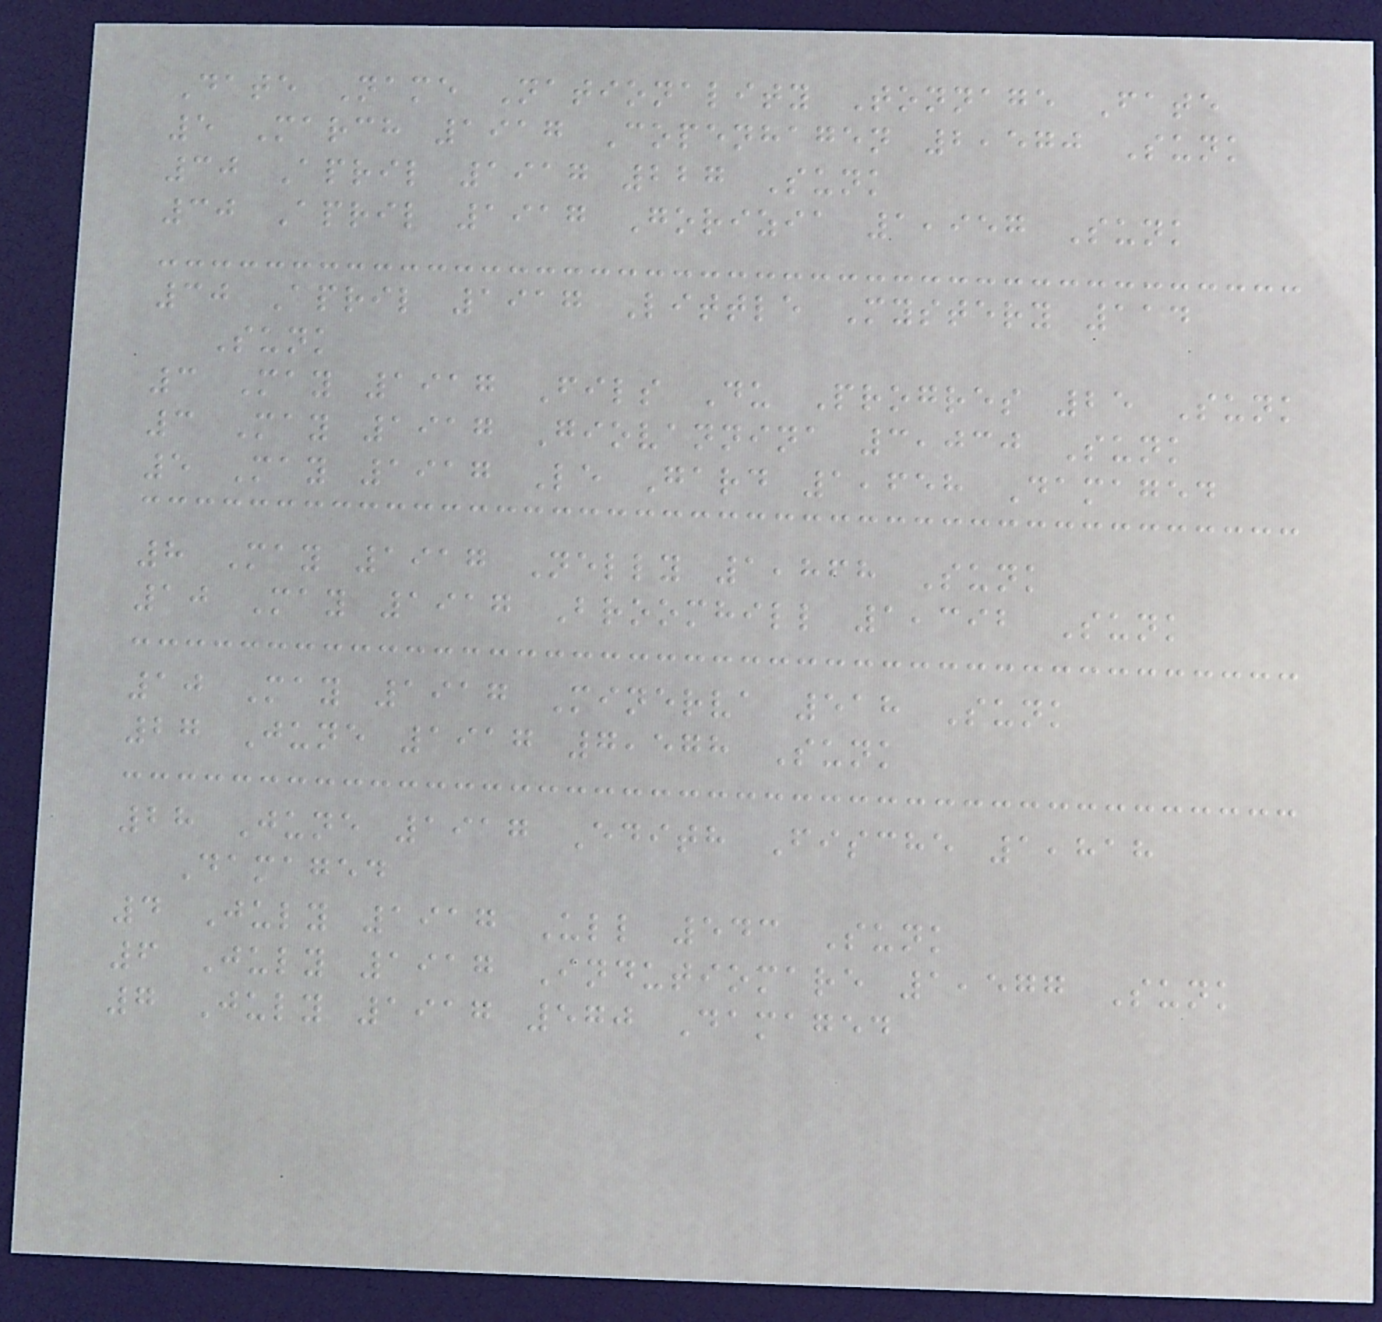Date Name Nationality Tonnage Fate
5 March 1917 Copenhagen 2,570 Sunk
30 April 1917 227 Sunk
30 April 1917 Gorizia 1,957 Sunk
30 April 1917 Little Mystery 114
Sunk
3 May 1917 Fils Du Progres 25 Sunk
3 May 1917 Giovannina 3,030 Sunk
5 May 1917 Le Gard 1,658 Damaged
8 May 1917 Nelly 1,868 Sunk
10 May 1917 Broomhill 1,392 Sunk
10 May 1917 Minerva 518 Sunk
27 June 1917 7,578 Sunk
28 June 1917 Edith Fische 1,818
Damaged
4 July 1917 Ull 543 Sunk
6 July 1917 Indutiomare 1,577 Sunk
7 July 1917 570 Damaged
